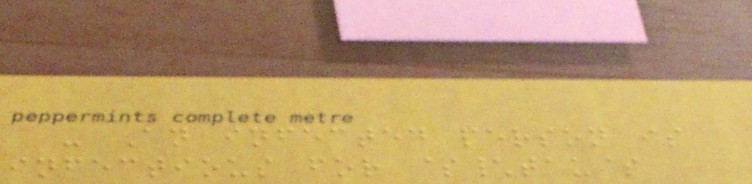- An infected person is
infectious for $\tau$
